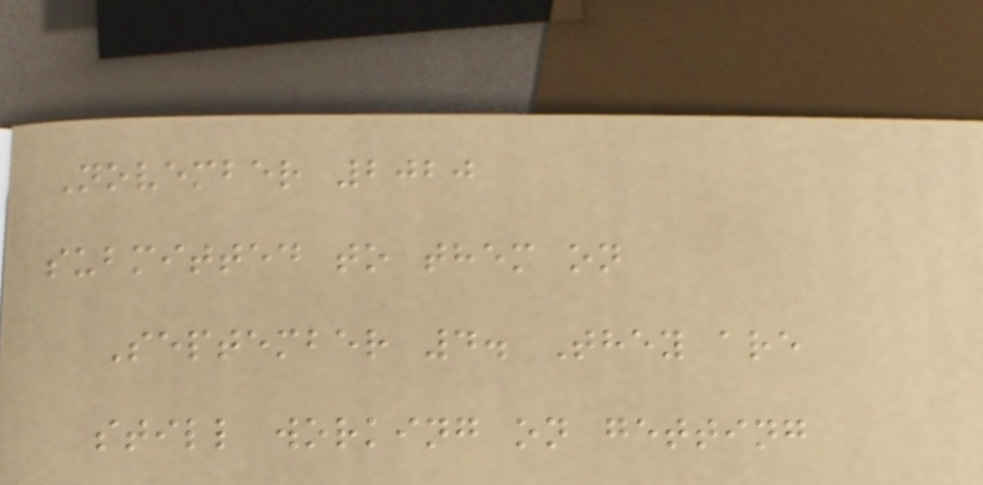November 2020
submitted to them on
September 4. They are
still working on getting
